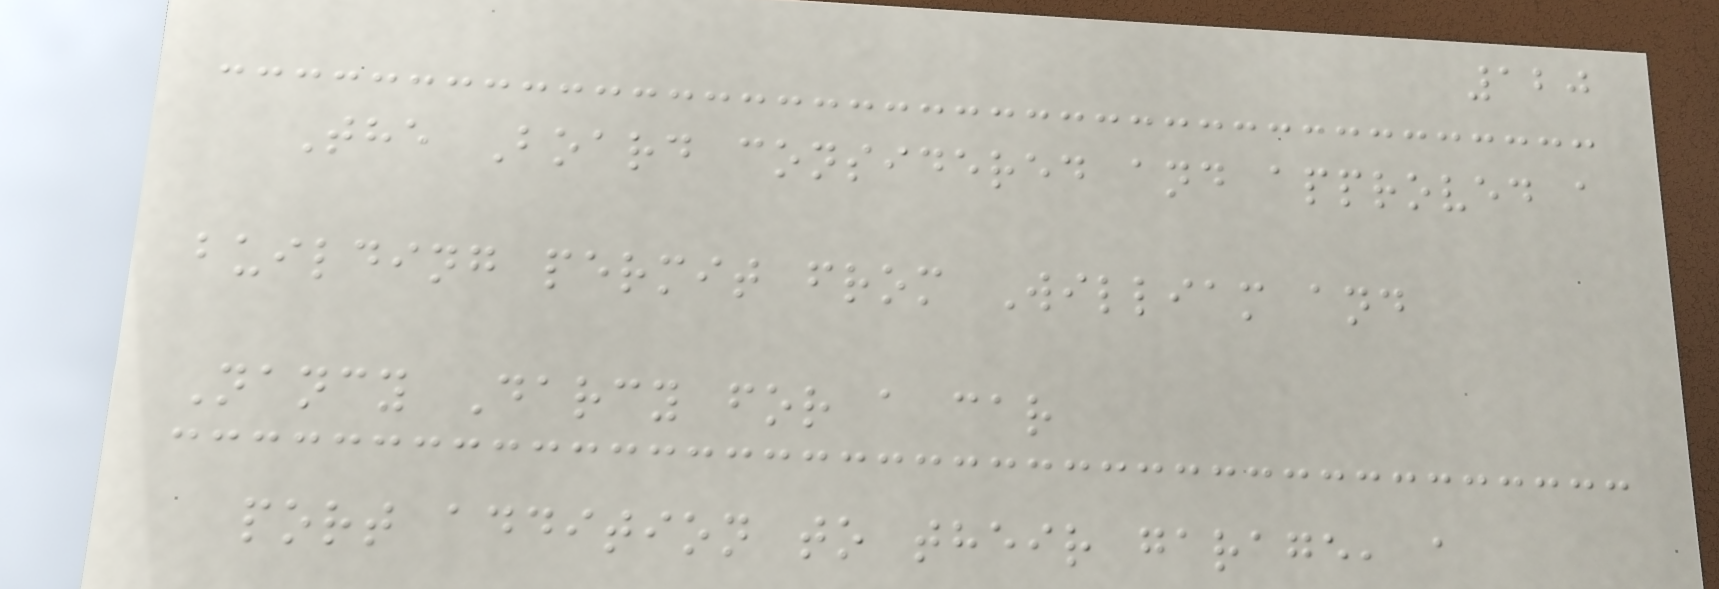120
The Board considered and approved a
building permit from William and
Nancy Darcy for a car
port addition to their garage, a
